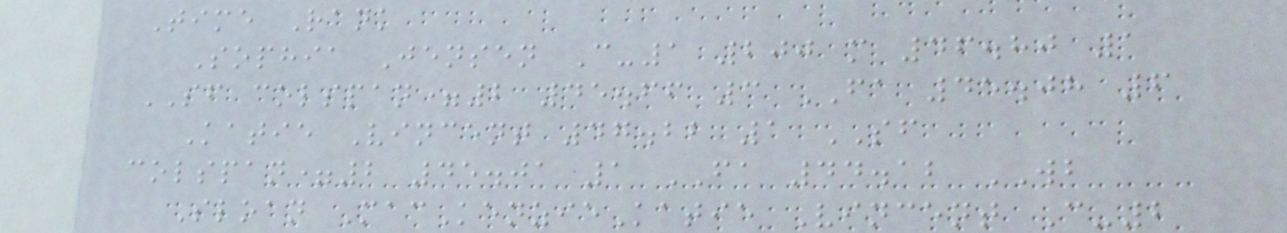Time Rank
Sophia Jensen C-1 200 m 46.80 1
SF colspan=2 45.66 3 FA 45.08 6
Katie Vincent 47.22 1 SF
colspan=2 45.01 1 FA 44.12 WB
Sloan MacKenzieKatie Vincent C-2
